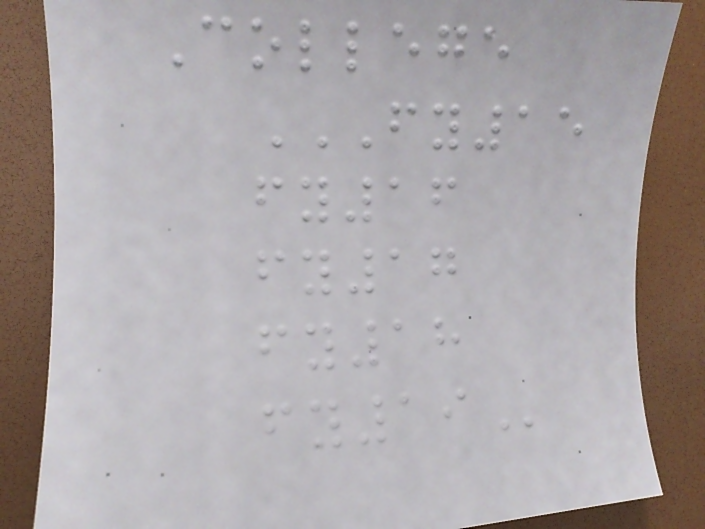College
FY15
FY16
FY17
FY18
FY19
